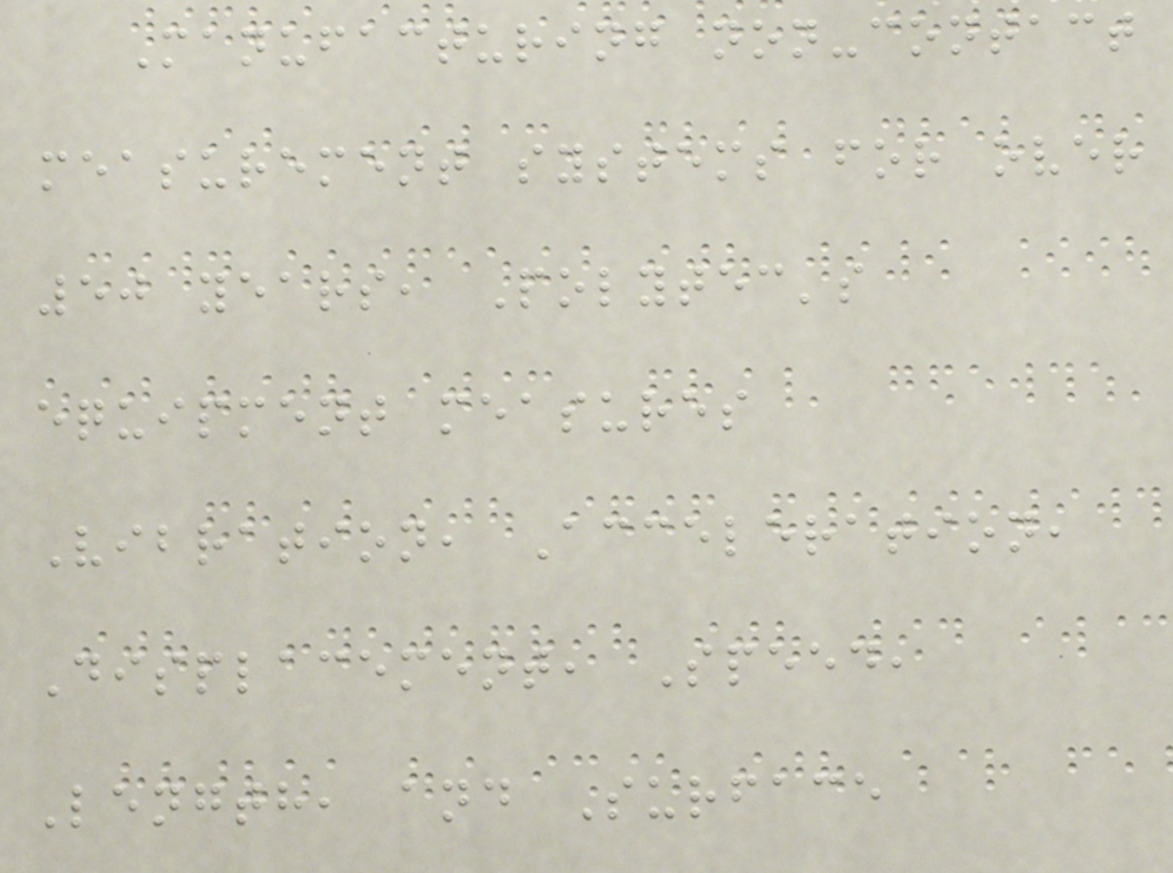Manufacturing non-contact
measurement systems for over
50 years, Polytec's
equipment measures
Vibration, Acceleration,
Displacement, Speed,
Length, and Surface
